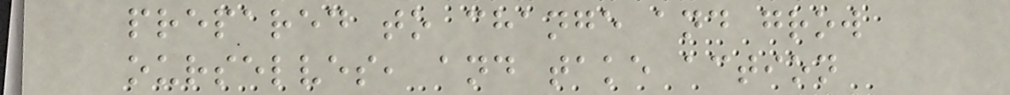prepared to change and grow
ourselves, and take action
